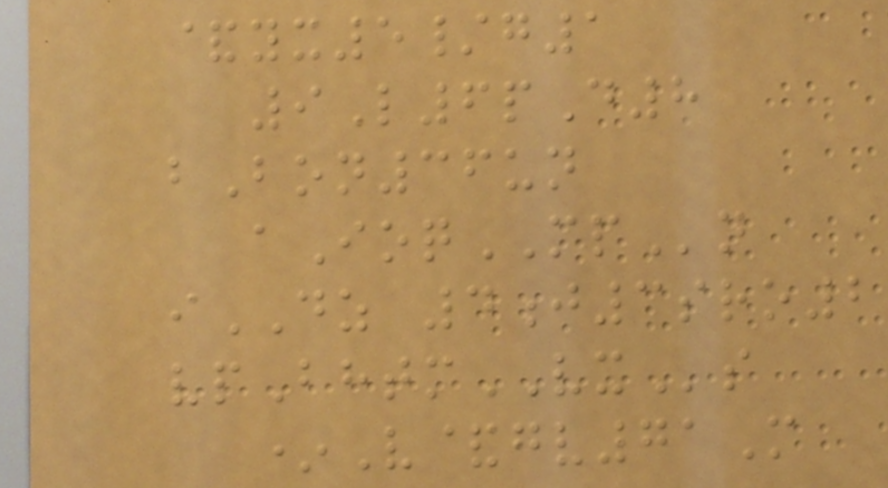&yx5/g1
9L6pD8
bBon36un
aIoqMPn
iDZ 4j3sro2
vpBhtmVXs
*V&gv71M
